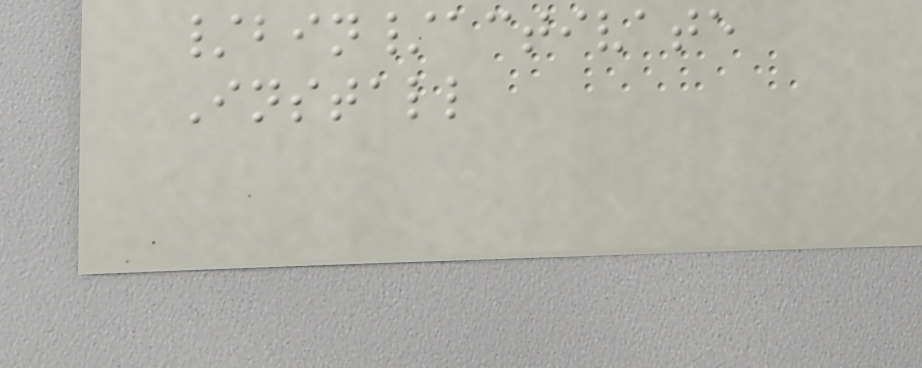/bin/activate
Install
